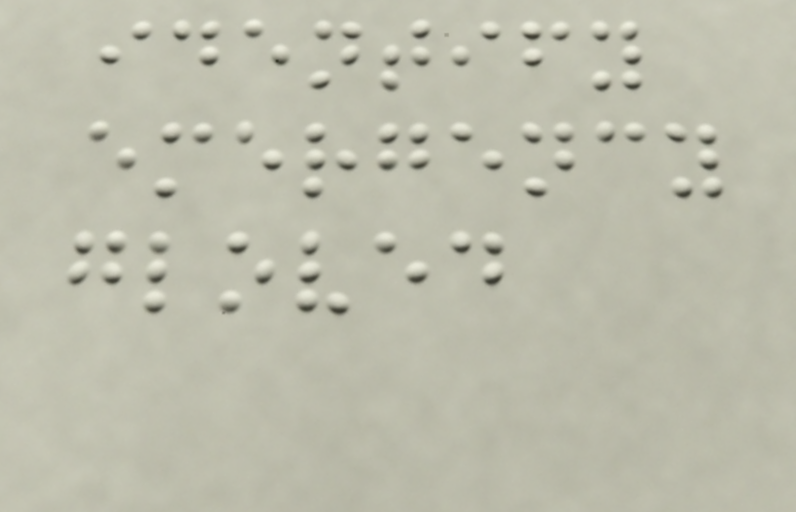identify
emergency
gloved
